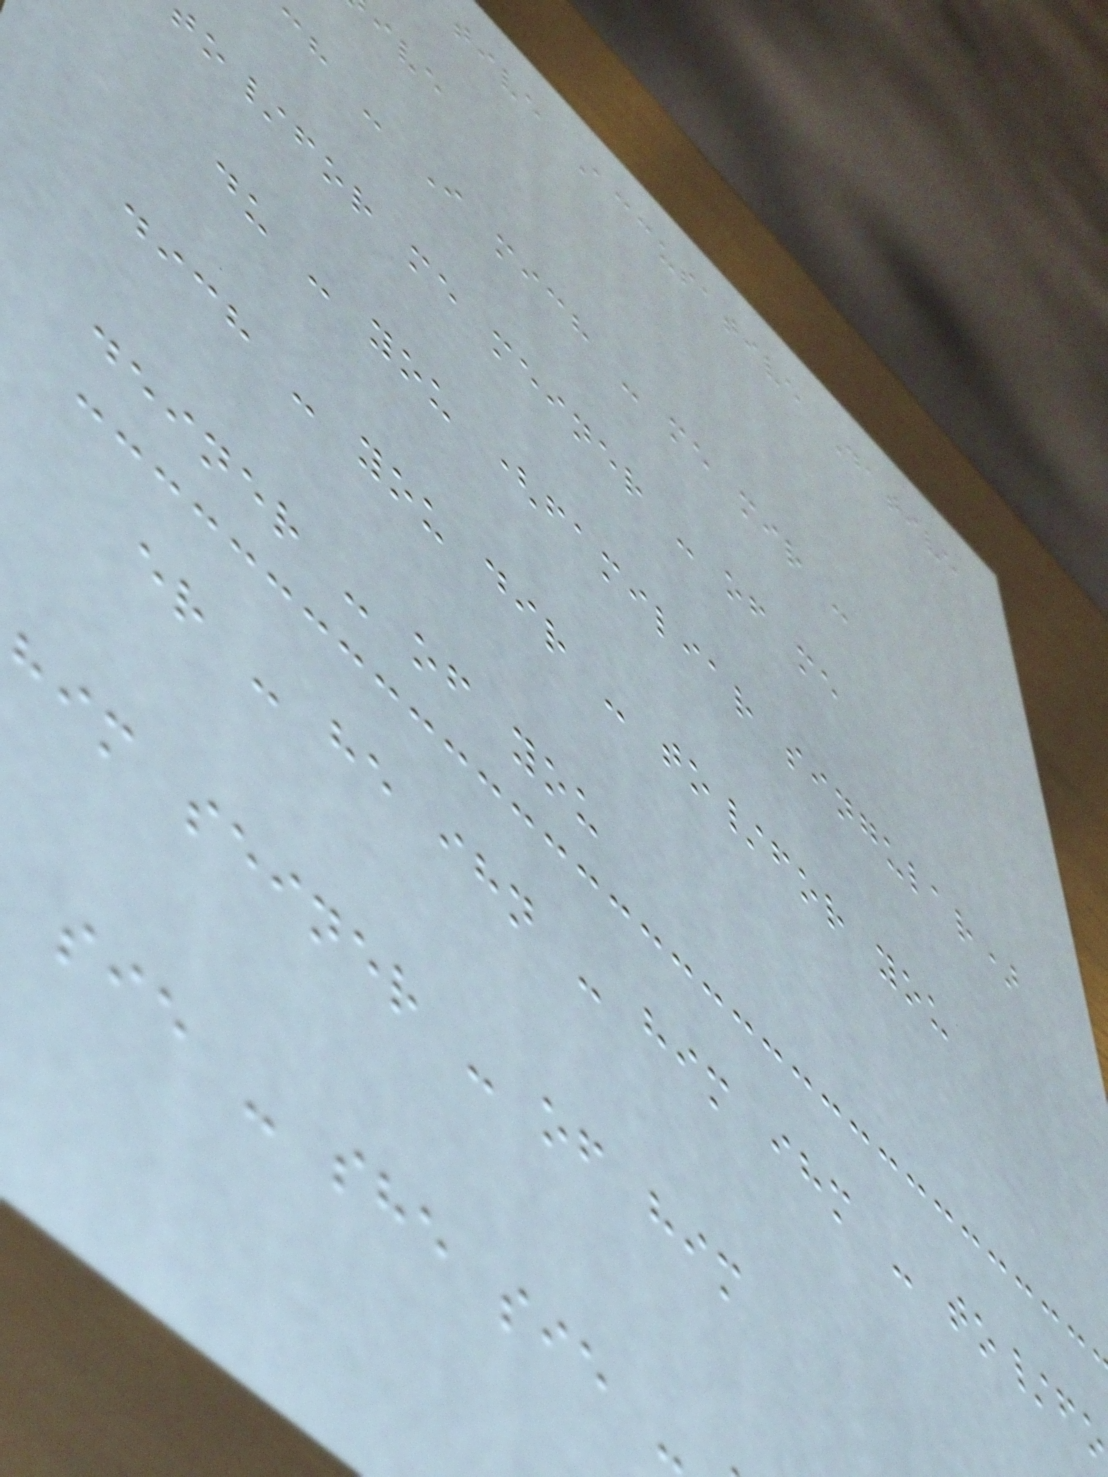tive Accusative Dative
ch - I mich - me mir -
o/for me meiner - of me
du - you (familiar singular)
dich - you dir - to/for you
deiner - of you
er - he ihn - him ihm - to/f
him seiner - of him
sie - she sie -
